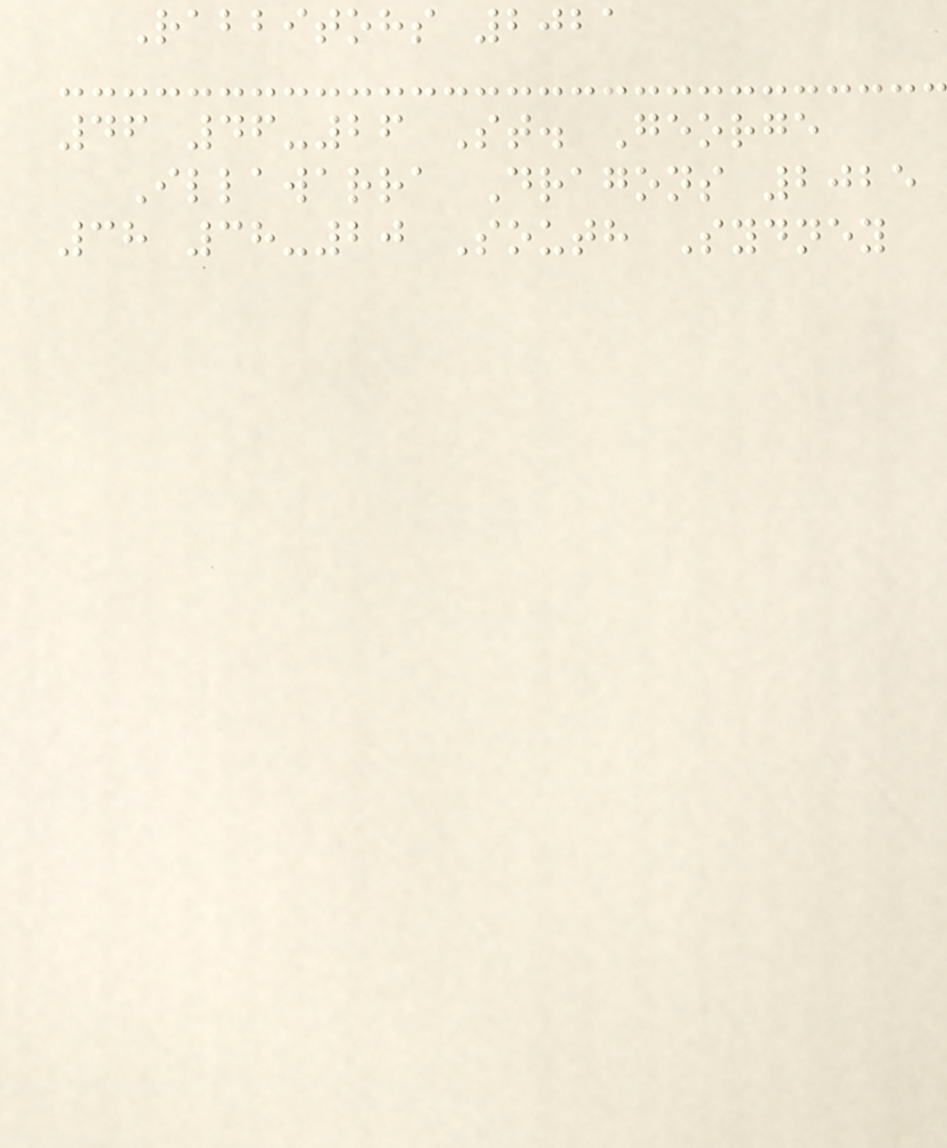Rabbitohs 2021
46 46-26 St. George
Illawarra Dragons 2025
38 38-20 South Sydney
